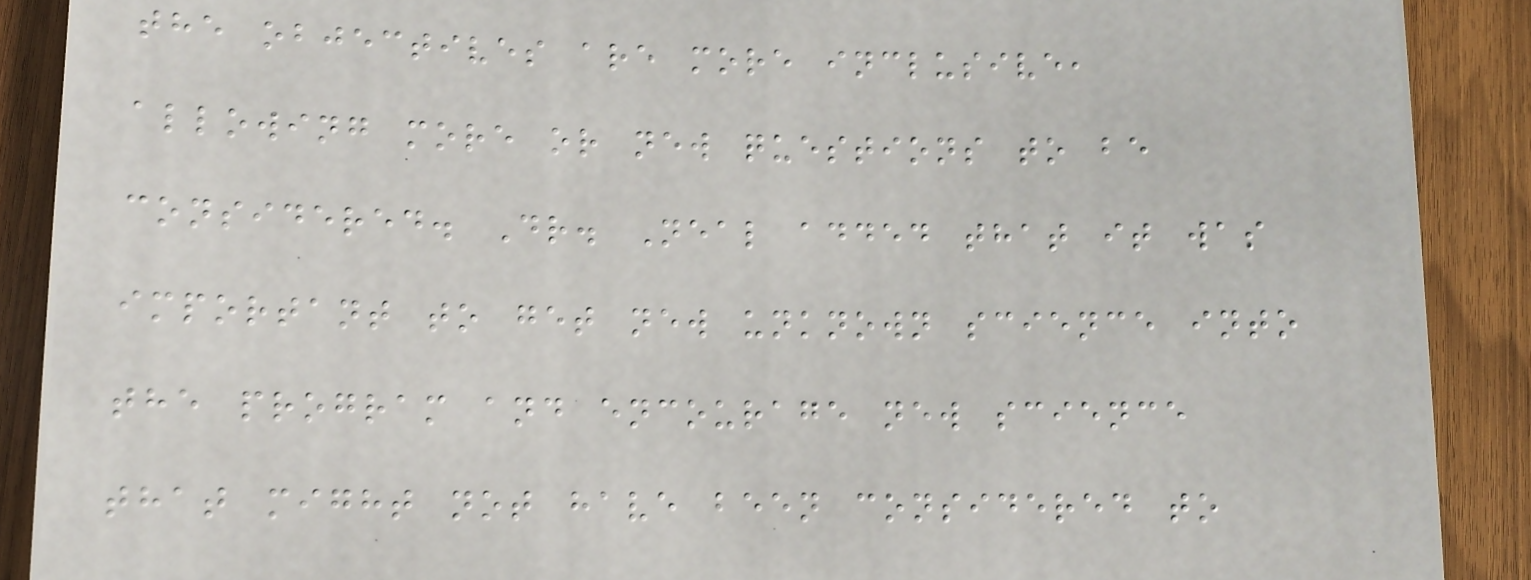the objectives are more inclusive,
allowing more or new questions to be
considered. Dr. Neal added that it was
important to get new unknown science into
the program and encourage new science
that might not have been considered to
